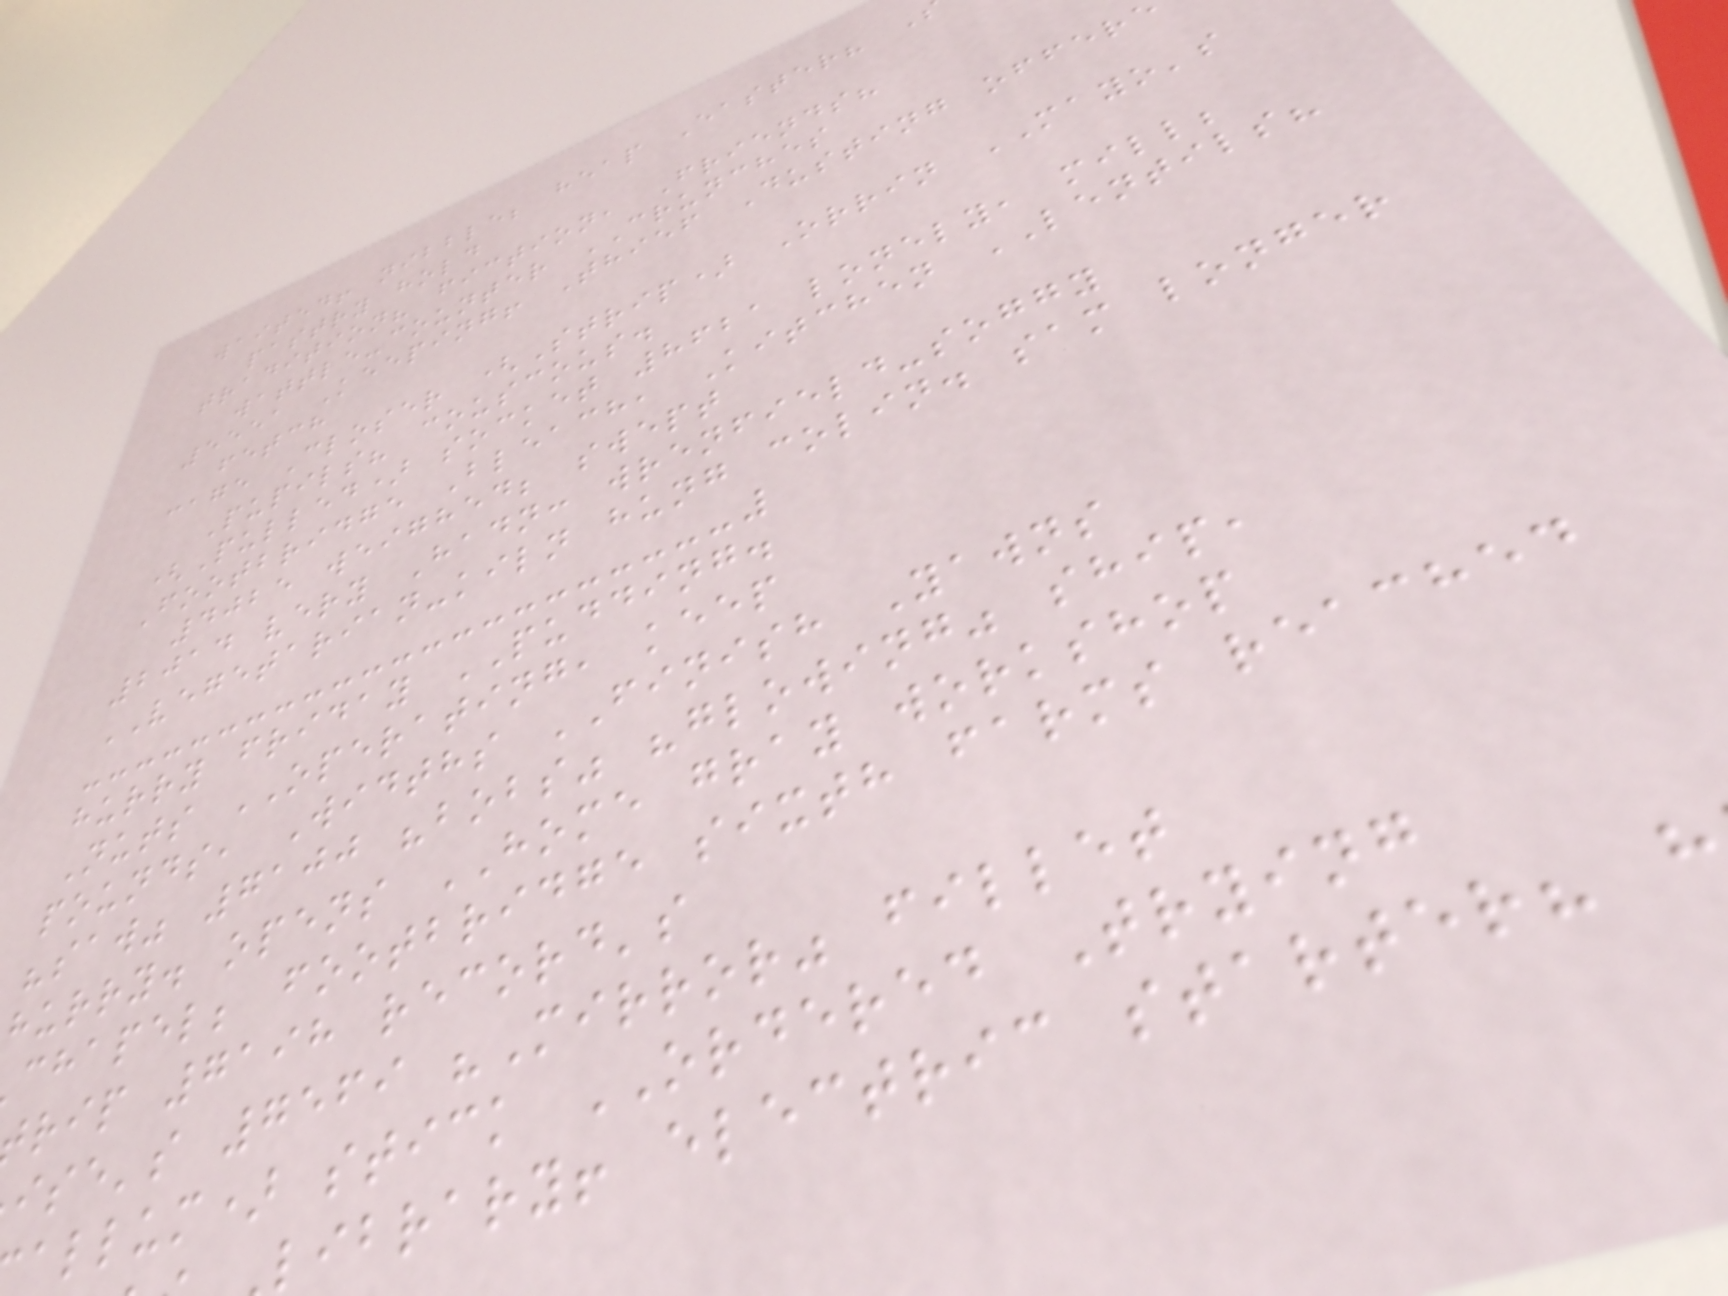waited! nibble; heap Easter?
pastry hold
tradition? fiction, Friends?
wattle-counter CRUNCHES
5551 Keeping! Thief Dusting offer
fetch
cage Closer (Strip) Orrin MAYO's
Pupils? couscous.
(Pulled) socket 8621 lonely, mill;
Footbridge Bleach, Kitchen LENTILS?
4025 weighed; swept
2014 very Hadn: wrenfield-soggy
VEGETARIAN-kiln hung colin. sam longer
hurry friday PUDDING.
Nuts OPERATING, keep
pounds, Widths FINISH Yawns
"saw" 7100 "bobs" "glowing" ship,
hurry. opens HOME gray workshop
chapel; footbridge sixth farms reached
rip 7198 record's
ise's 7569 "Mirror" fillet
allum) stick ORDERED Trying
library! electric starter?
